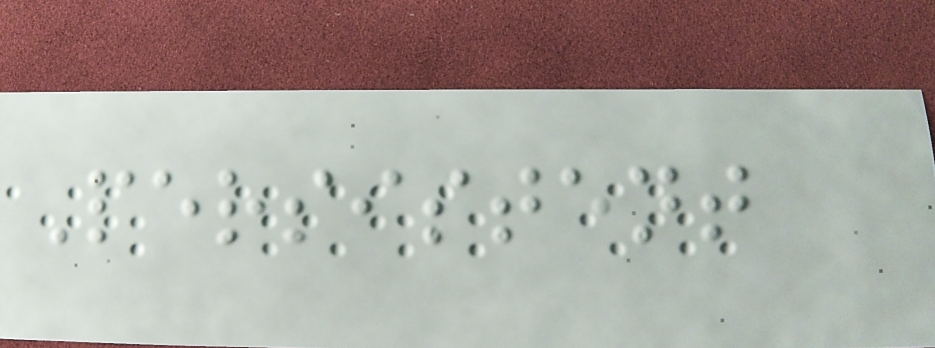Persistent
